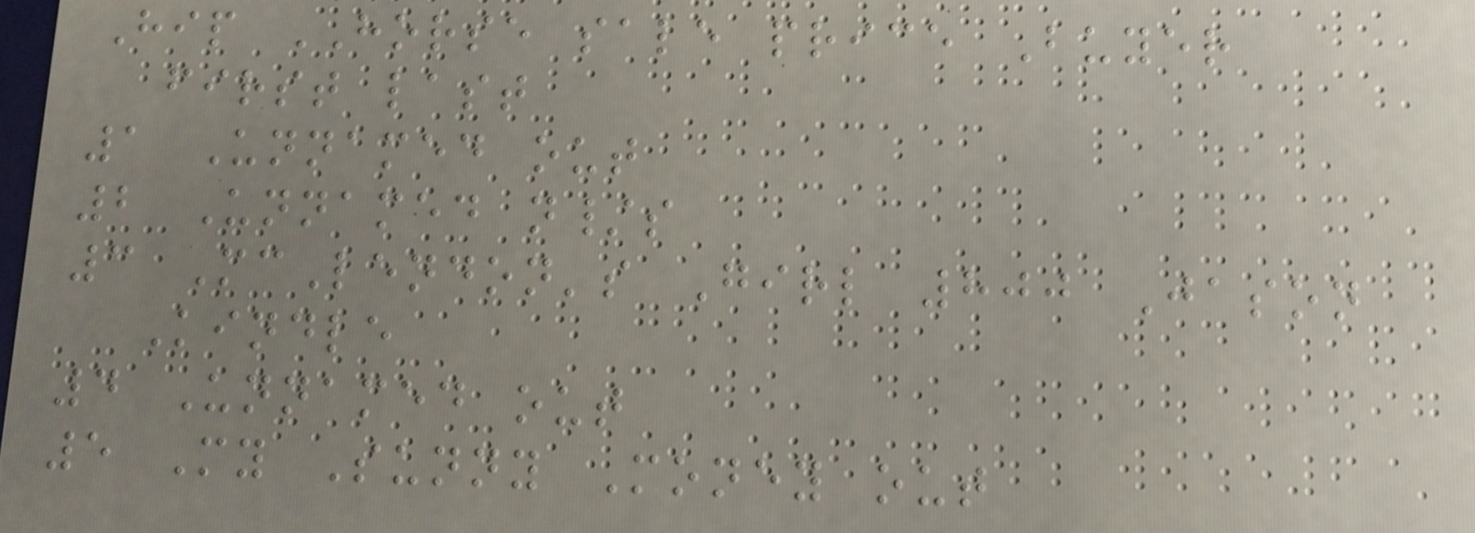Hip HORSE sale price Buyer
first last
1 Unnamed out
2 Unnamed n/s
3 McLendon's Girl 800 Jason
Kindle
4 Unnamed out
5 My Sunny Money out
